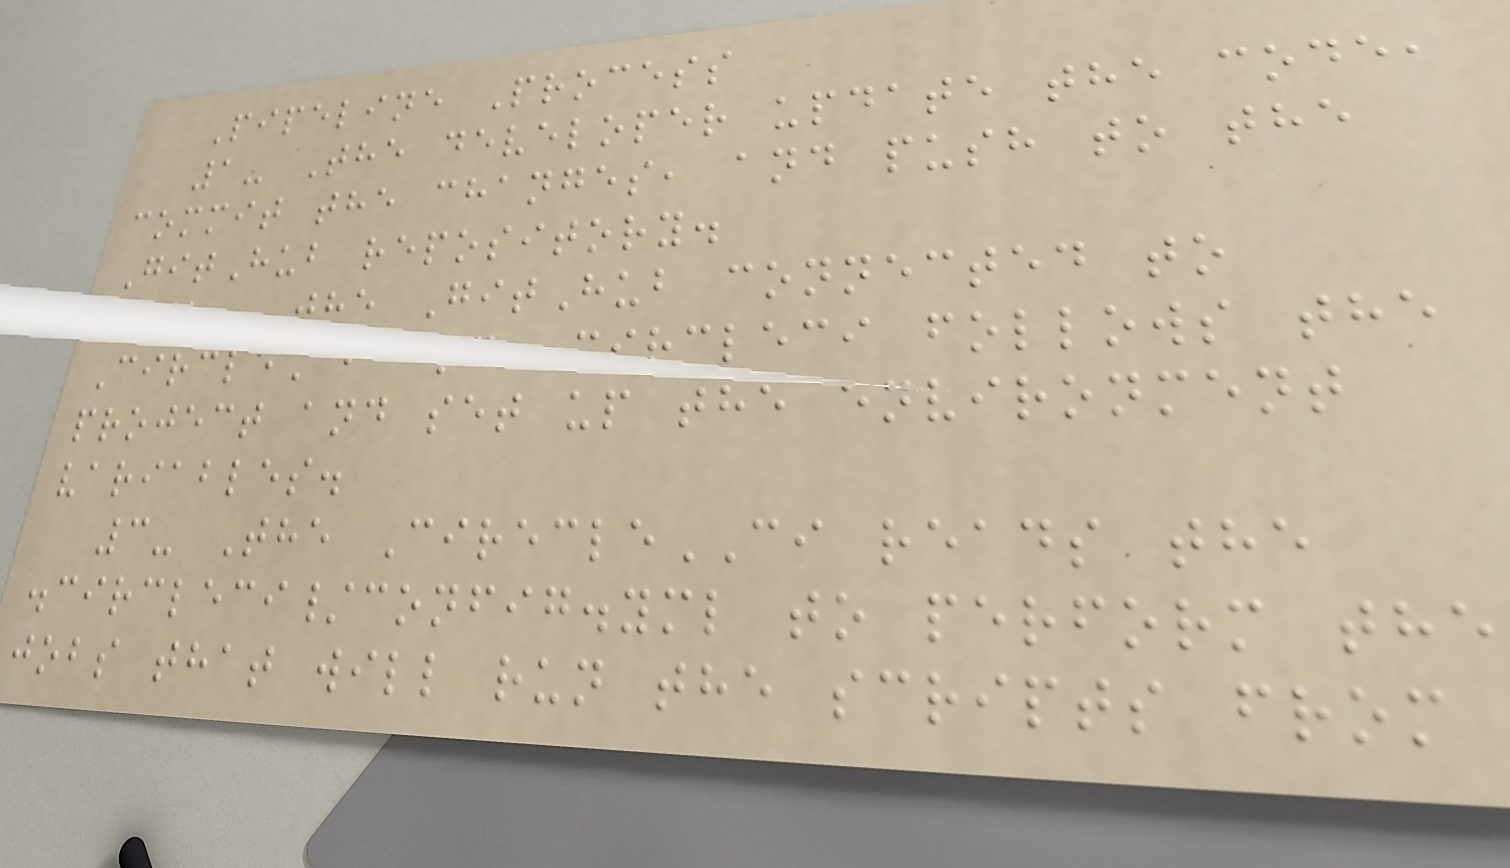Pipeline Process
1- The developer update the code,
commit the changes, and push to the
GitHub repository.
2- The GitHub connected to
CircleCi and Circleci follows the
project and set up the environment
variables.
3- The CirecleCI reads the
.circleci/config.yml to perform the
jobs that will run the scripts from
